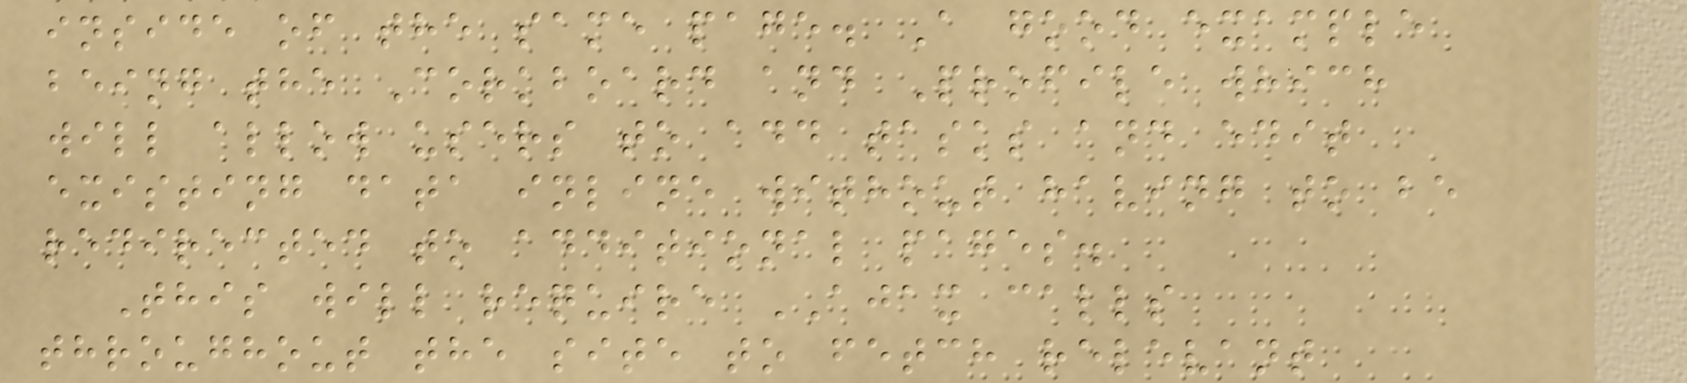inside of the same page. A good example
being the Corkboard and Profile which
will allow users to add tasks and edit
existing data inline without having to be
redirected to additional pages.
This will require AJAX calls
throughout the site to fetch relevant
